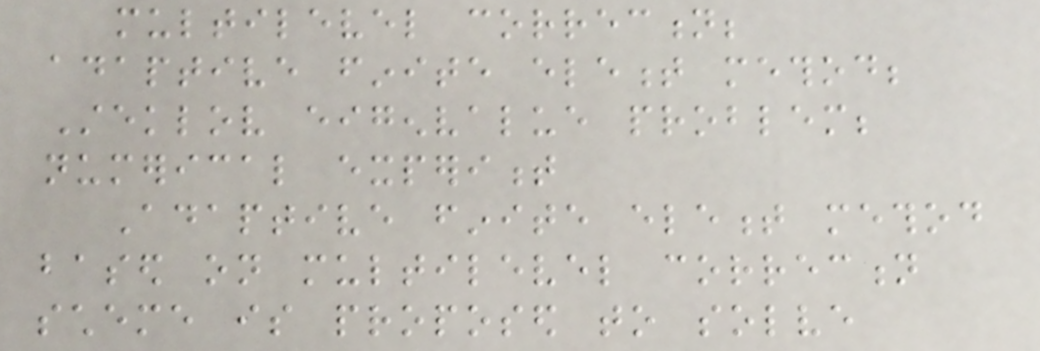multilevel correction;
adaptive finite element method;
Steklov eigenvalue problem;
numerical experiment
Adaptive finite element method
based on multilevel correction
scheme is proposed to solve
